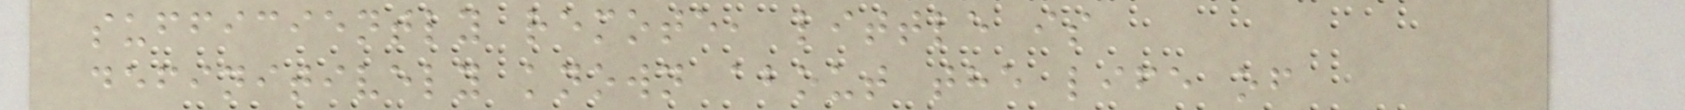sufficiently remote, little is
definitively known about the life of
